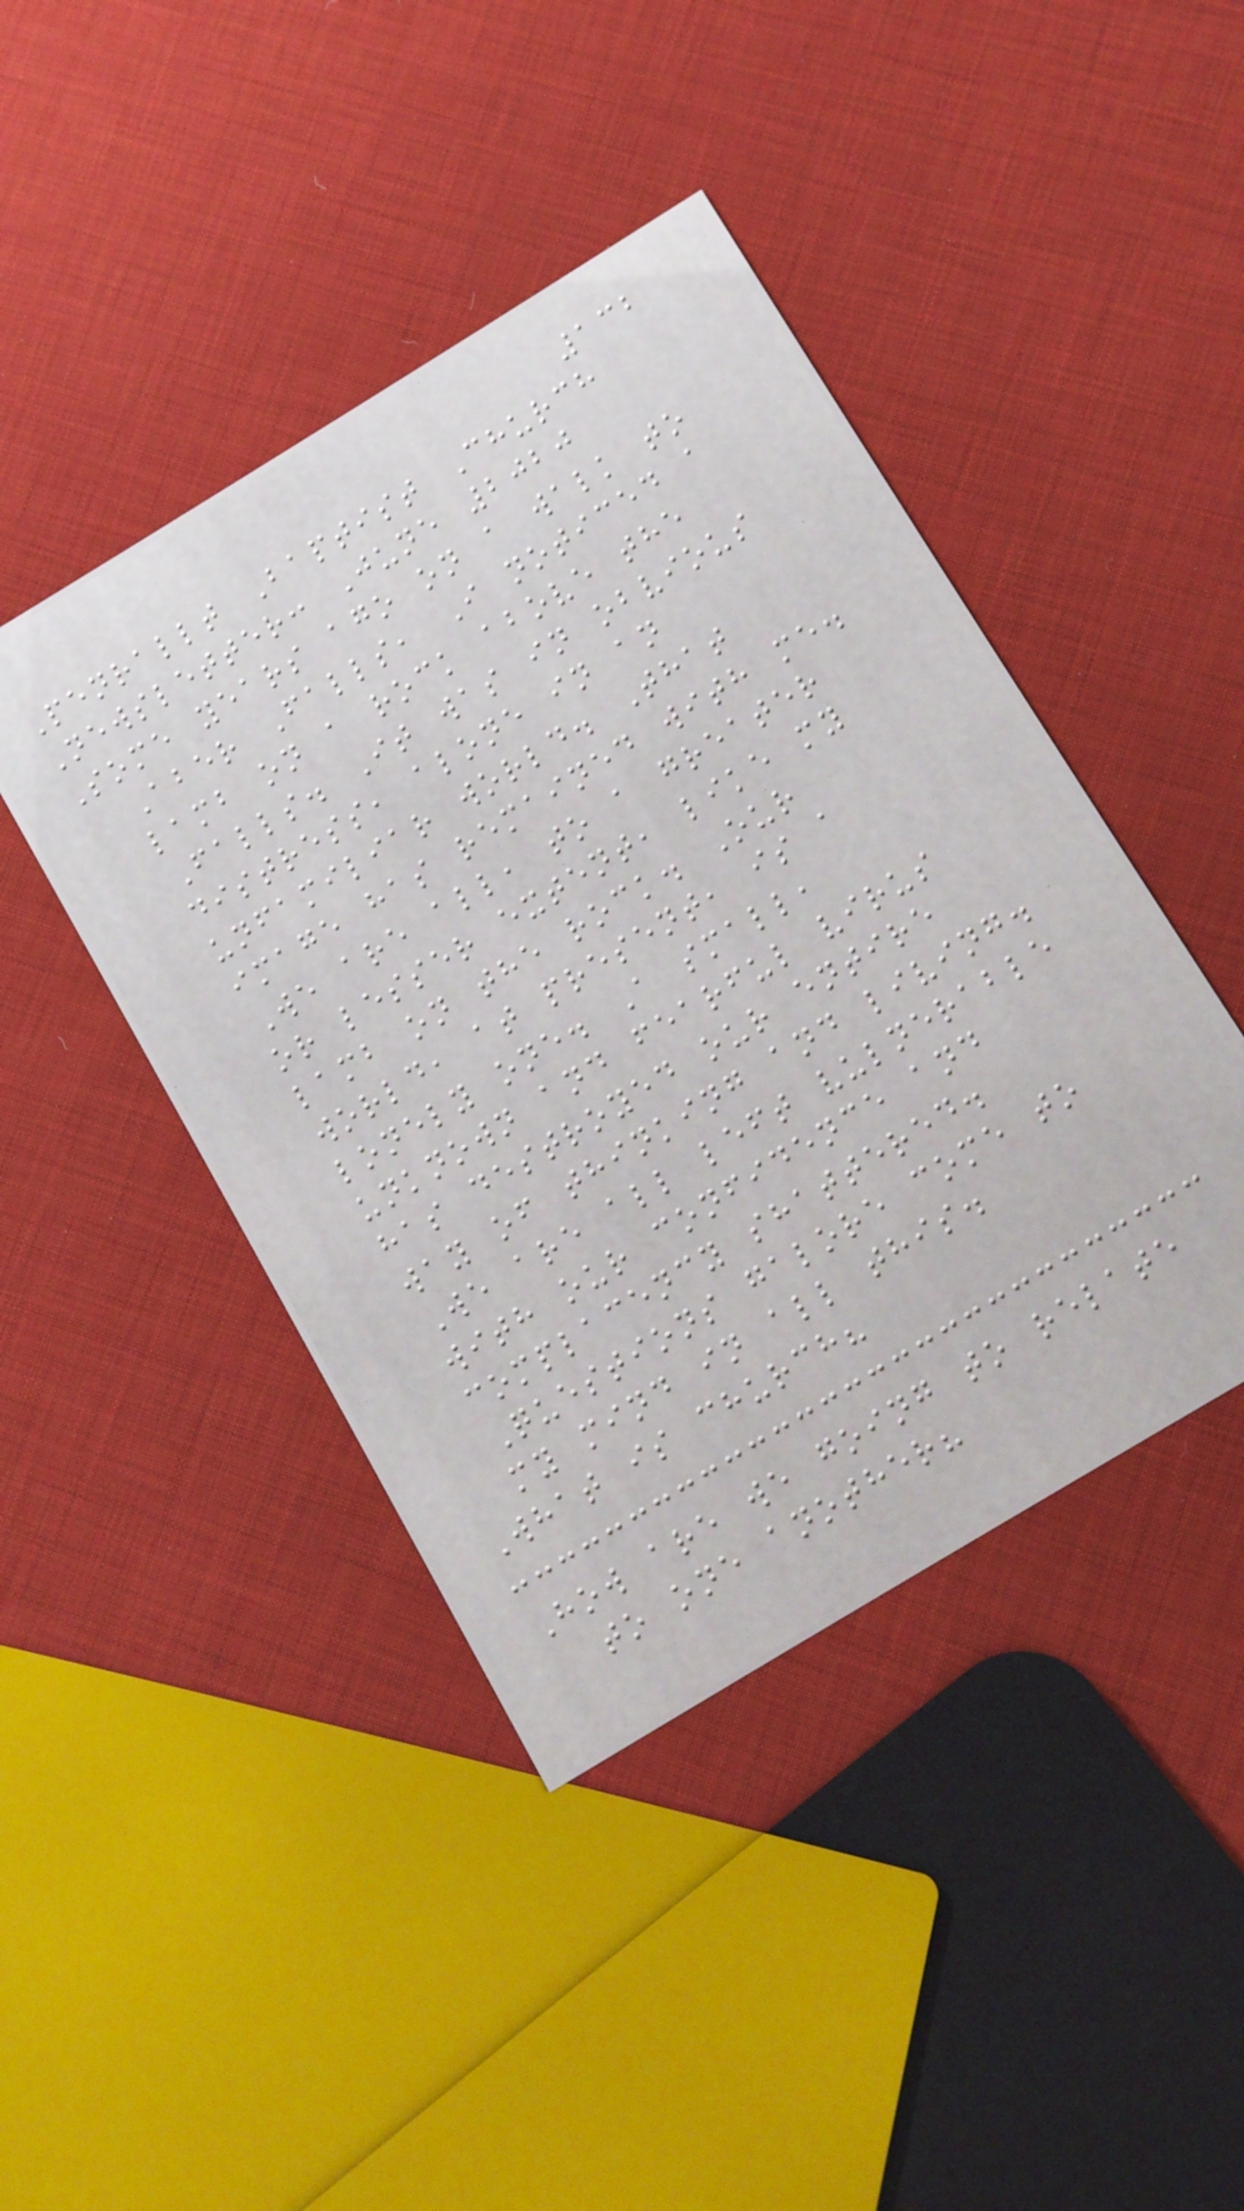132
Penrallt Baptist Church
Newsletter: June 2020
Some years ago on a walk to
Aber Falls, I noticed a
lamb on a rock above the
Falls. It was in obvious
distress, alone in an
unfamiliar world. That
image has remained with me.
We are all, to a greater
or lesser extent, like my
lamb on the rock. Our
world, at present, is a
lonely one. A small,
unknown and fearful virus
has destroyed our entire
way of thinking and living.
We are all left vulnerable
with our confidence and
complacency shattered.
Questions galore come to
my mind in all this.
What is church?
How are we going to relate
to one another?
